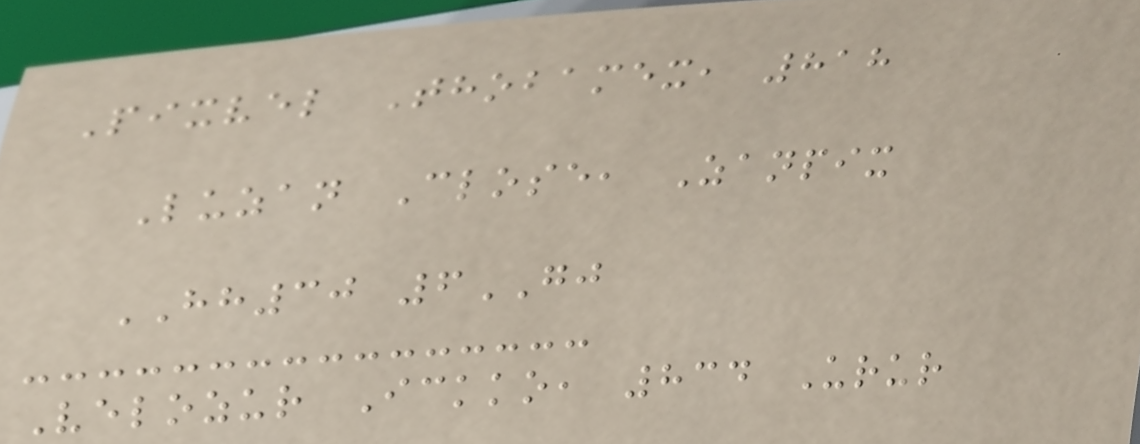Pixvel Thobamex, 818
Luzan Close, Zanpix
HH30 6GJ
Velozur Ickko, 834 Urur
